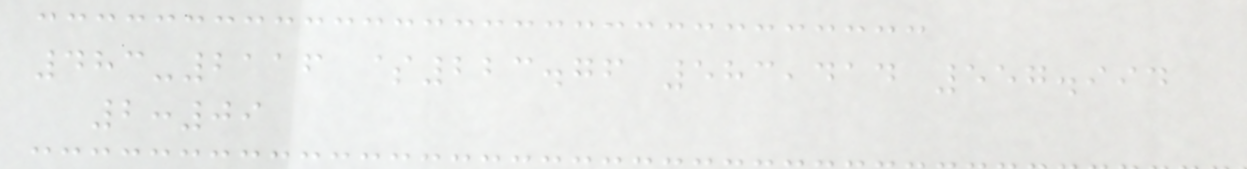483-2116 $223.76 583,414 557.994
2:09
